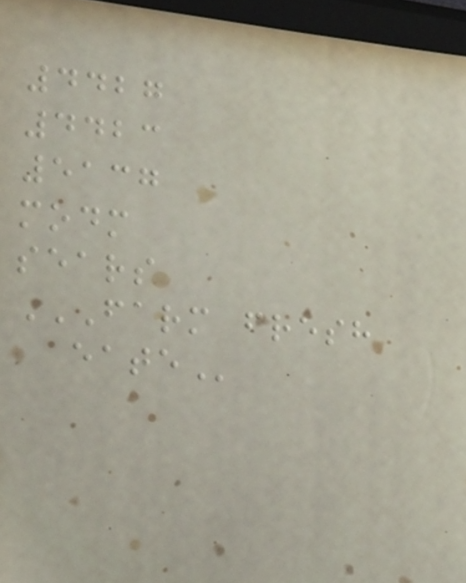4427
4423
5137
modm
sears
FARM FRESH
EATE
